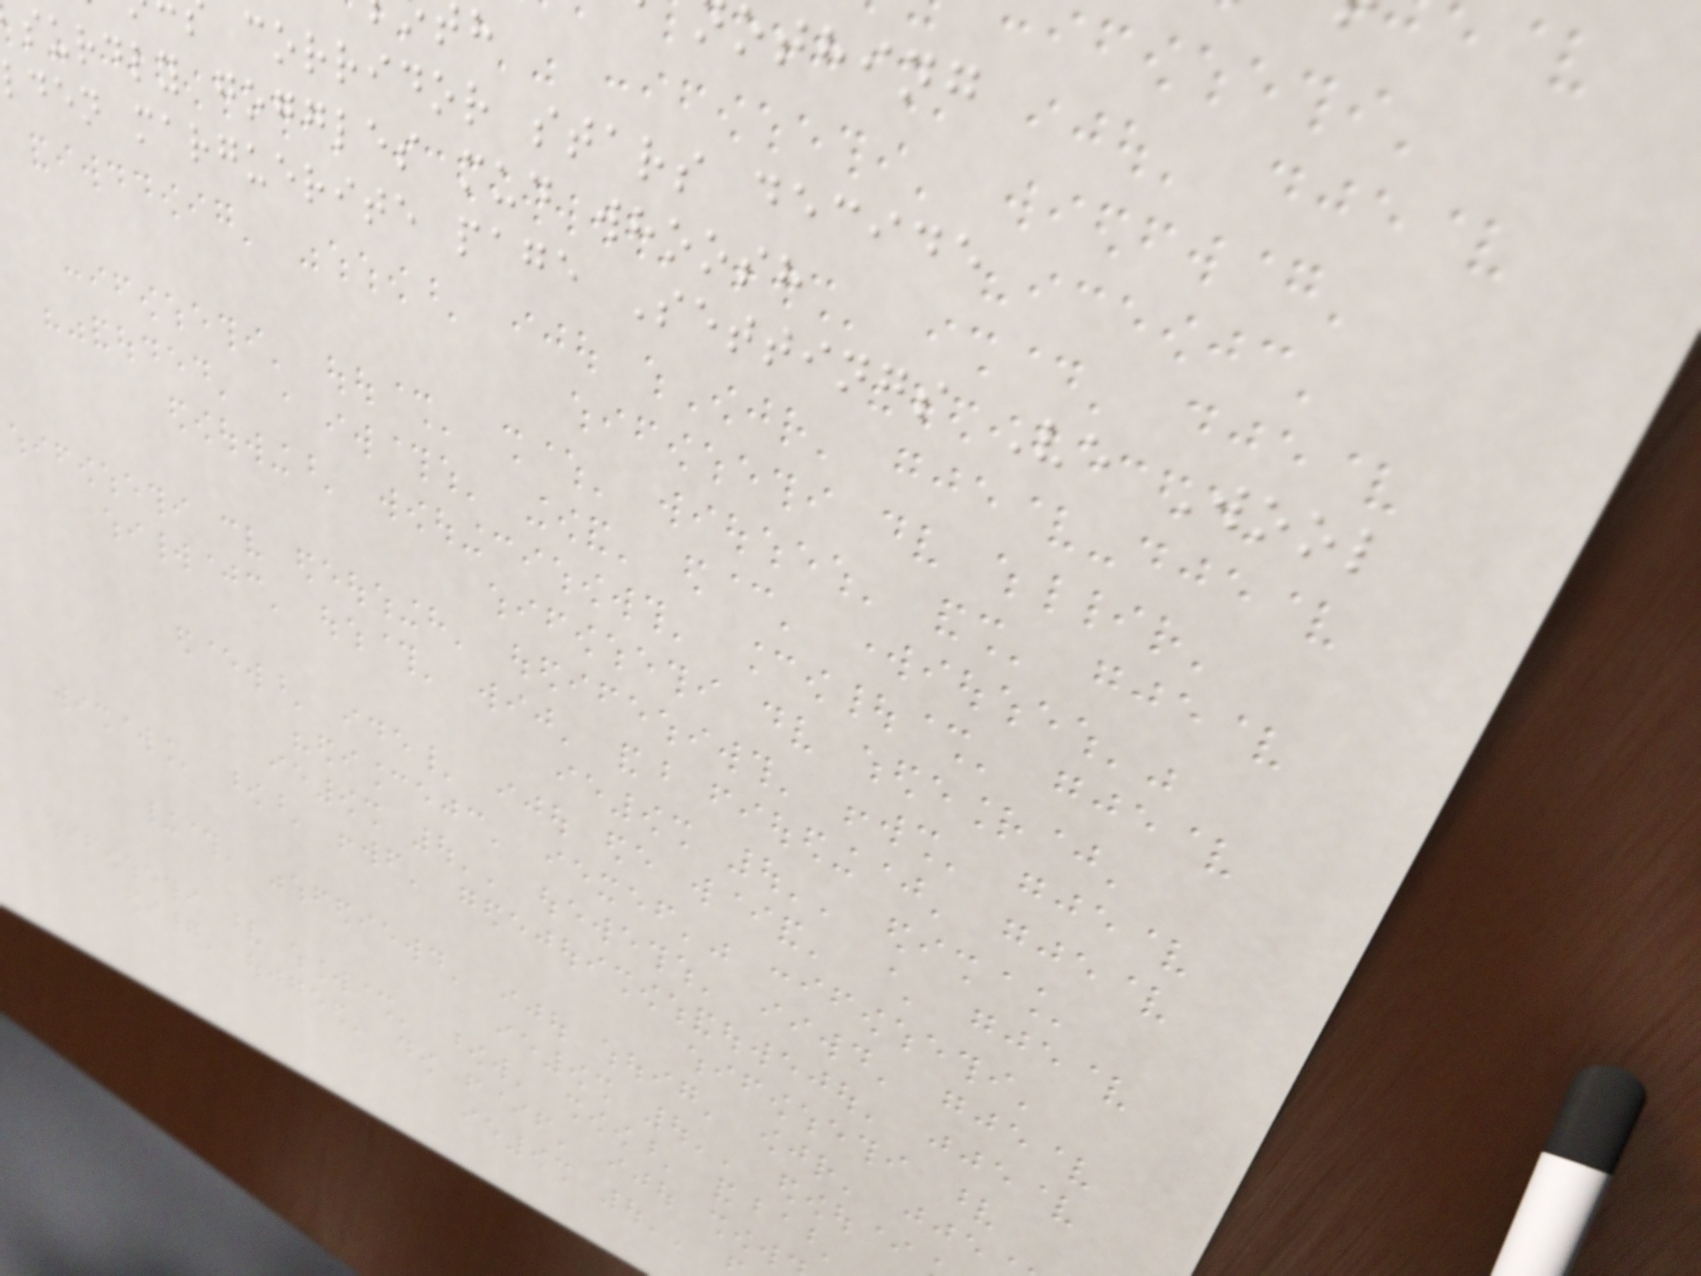corridor stars decide
surdly goggles mud whoosh
lden marguerite page Settings Ve Wool
